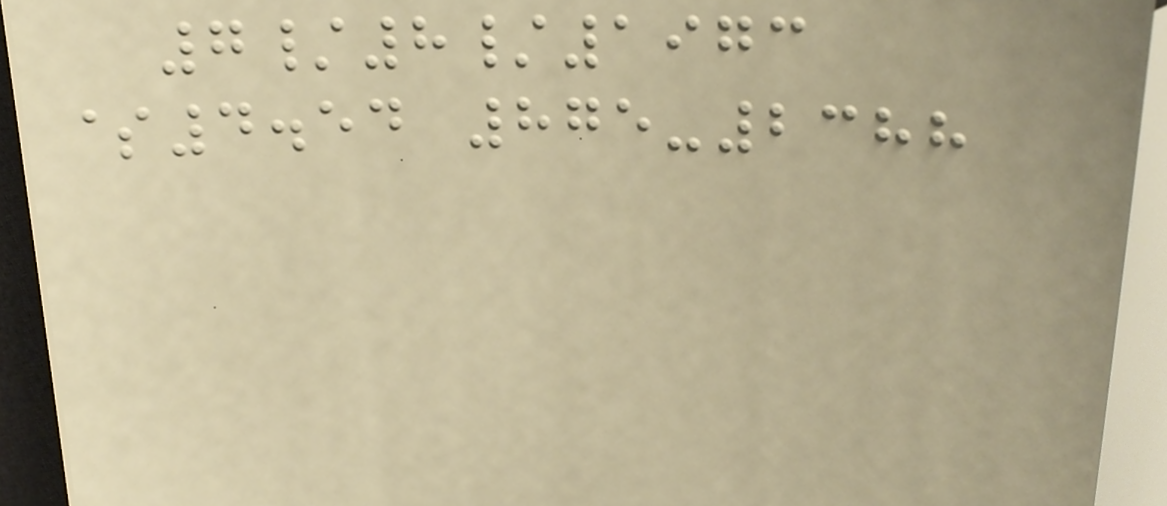7/8/1973
$4.54 875-2388
